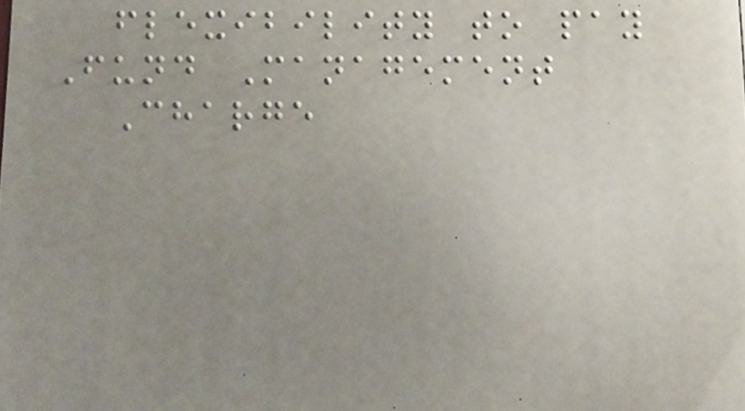flexibility to pay
Fund Management
Charge
